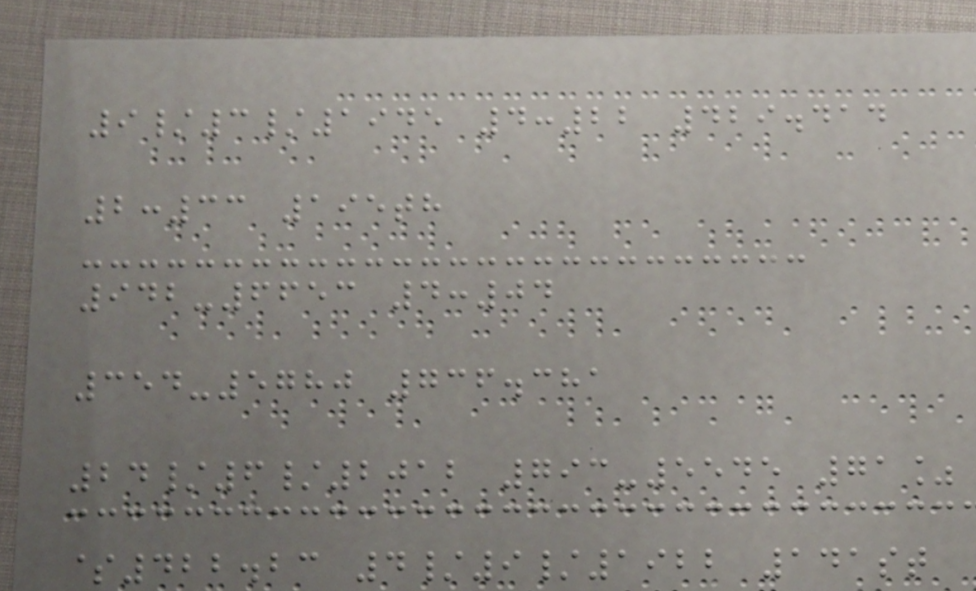9/3/1945 4:22 429.414
2:33 195th
942-6653 4:04
354-5780 736.381
24/6/2012 793-5545 71%
$422.23 4/9/1922 141st
